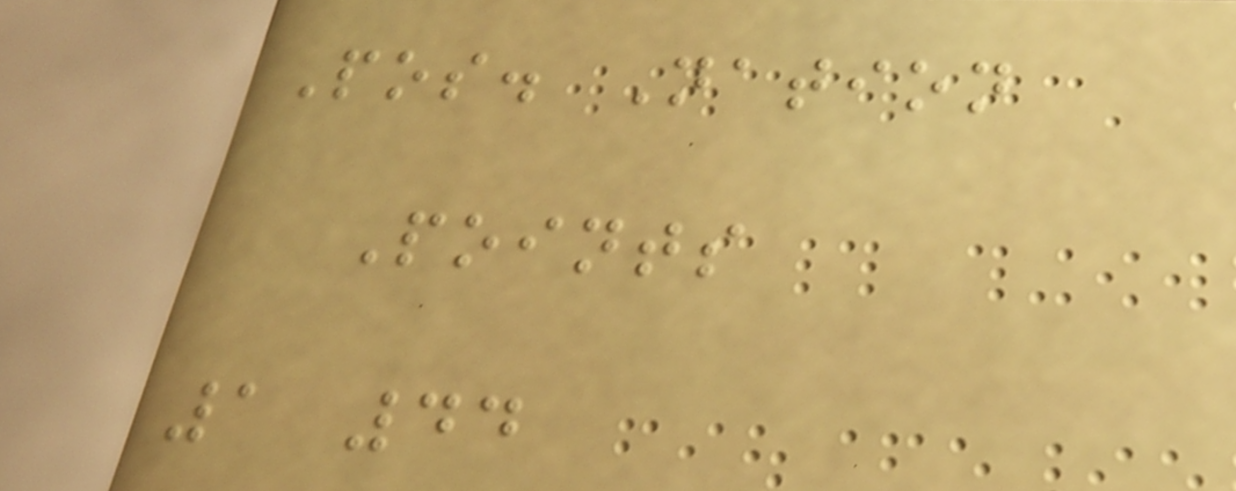Pos. Nation
Points
1 44
